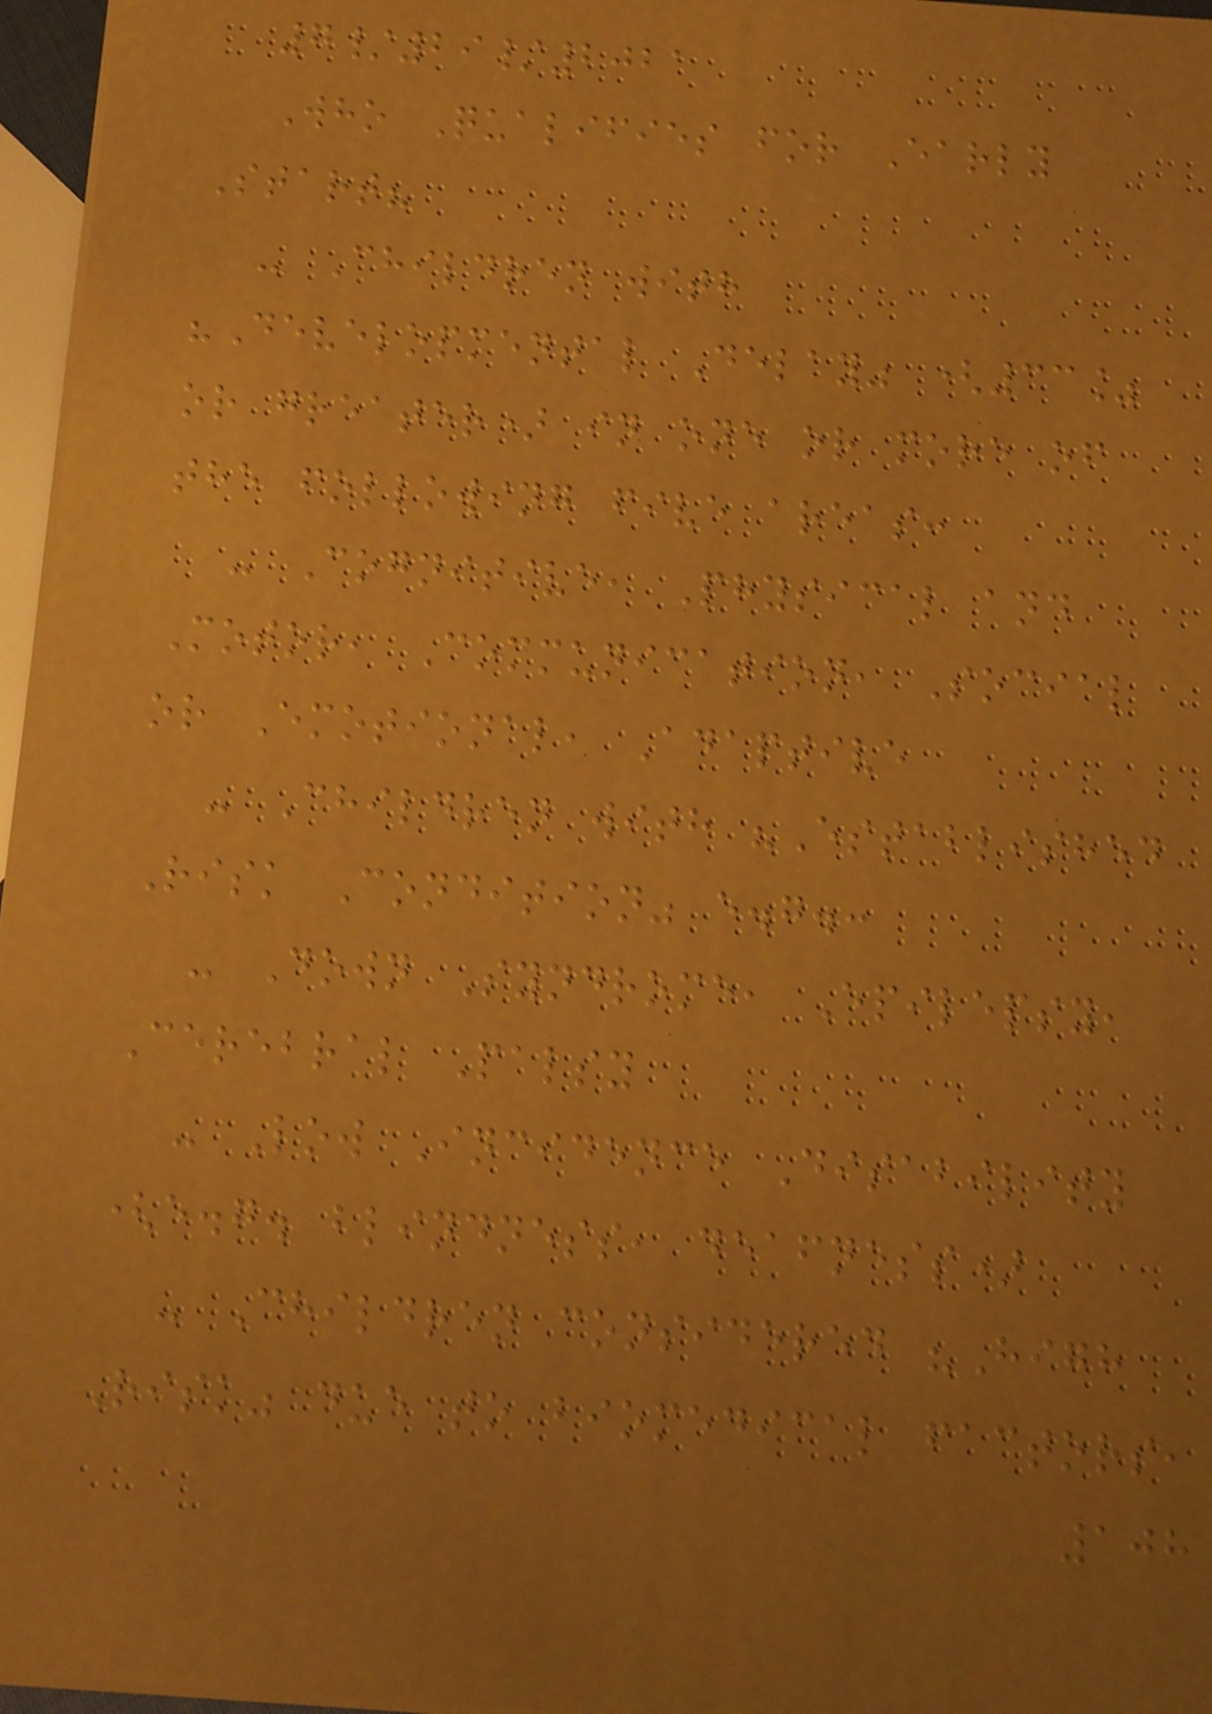7/29/2021
Who Qualifies for Early
Start?
- Children with
"Developmental Delay" (33%
or greater) in one or more of
the following five areas:
- Cognitive, Physical and
Motor, Communication, Social
or Emotional, Adaptive
- Children with "Established
Risk Condition" e.g.:
- Down Syndrome, Epilepsy,
Cerebral Palsy
- Low Incidence Disability
(e.g. blindness, deafness)
- Children considered "High
Risk" due to biomedical factors,
108
